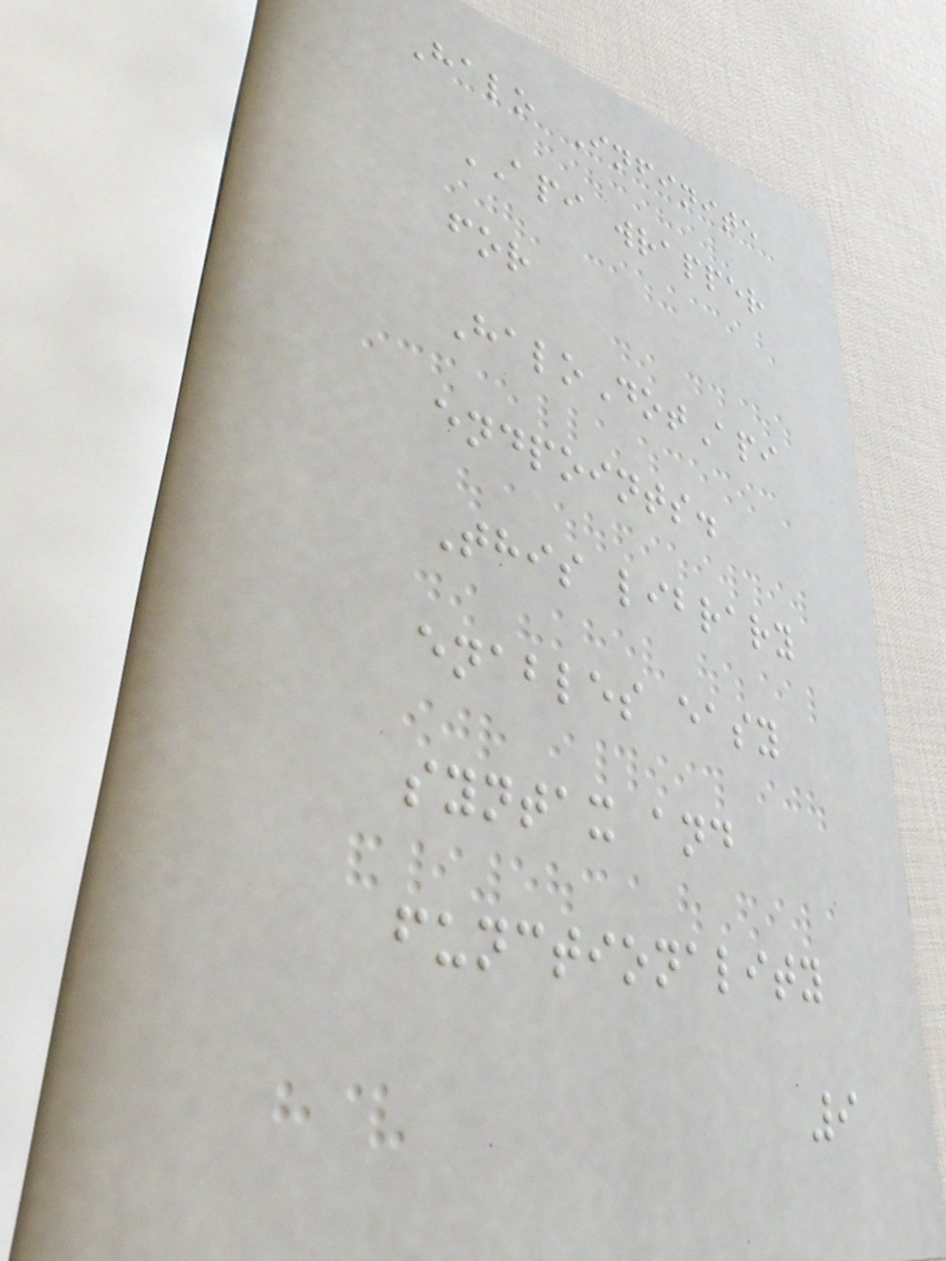Halo Infinite
API wrapper
for
HaloDotApi
endpoints.
This library
enables easy
syntax and
functionality
9
